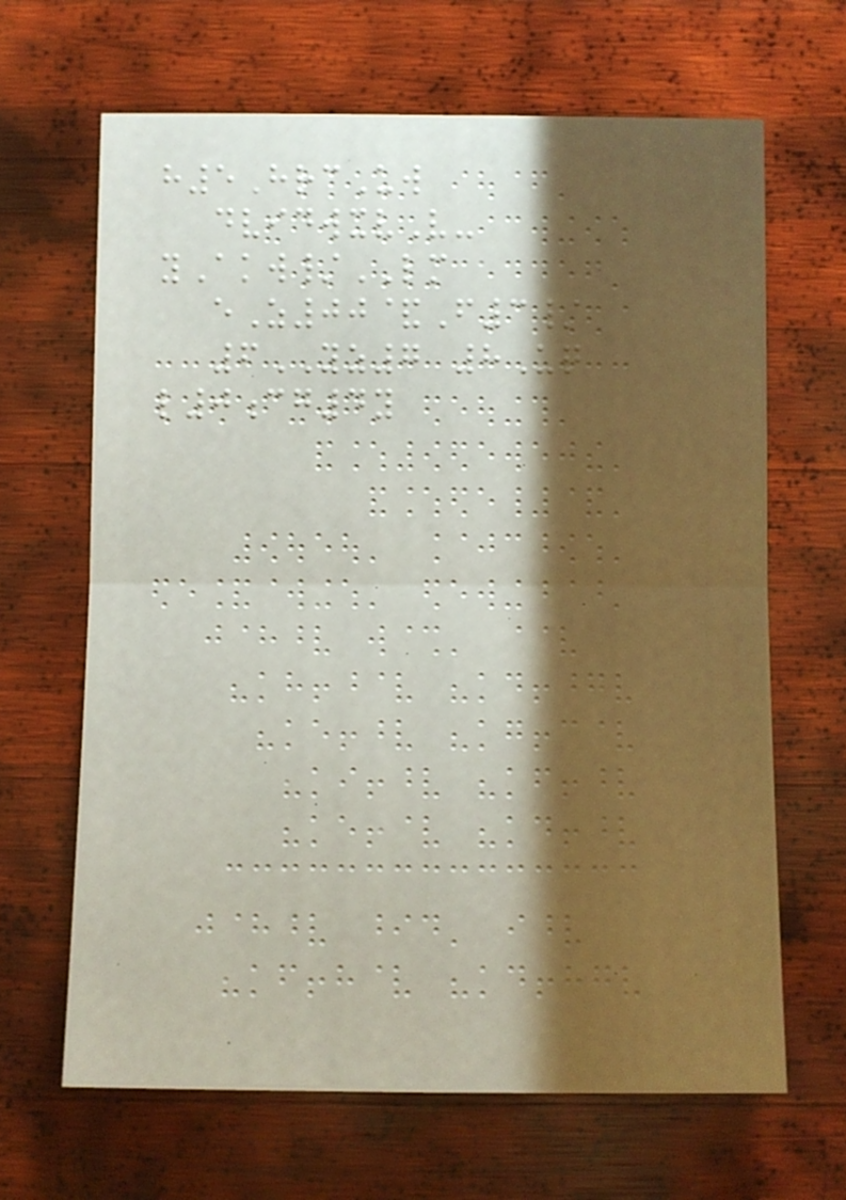h5HrcUw
dvidwxvV-
yAkw/LM
eZ00&F3/
6YZ7 8Uq
l0cg4y
